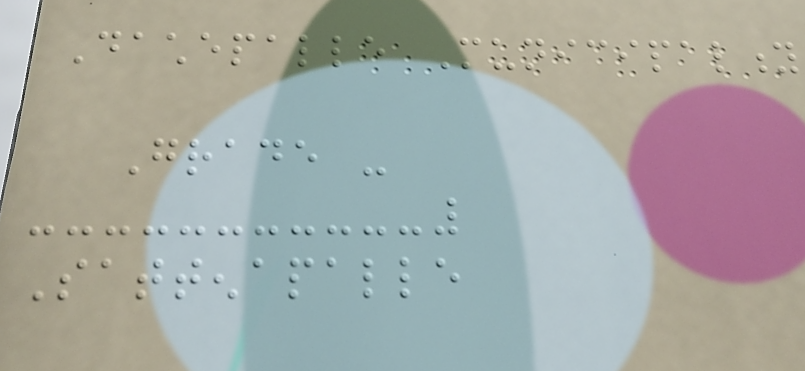Dachepalle Municipality
Grade -
Sattenapalle
